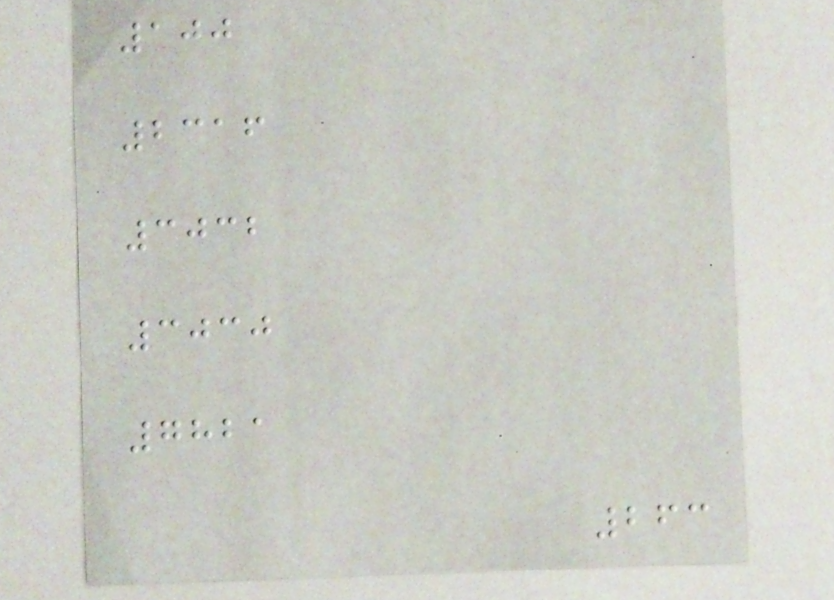100
2316
3032
3030
7821
263
